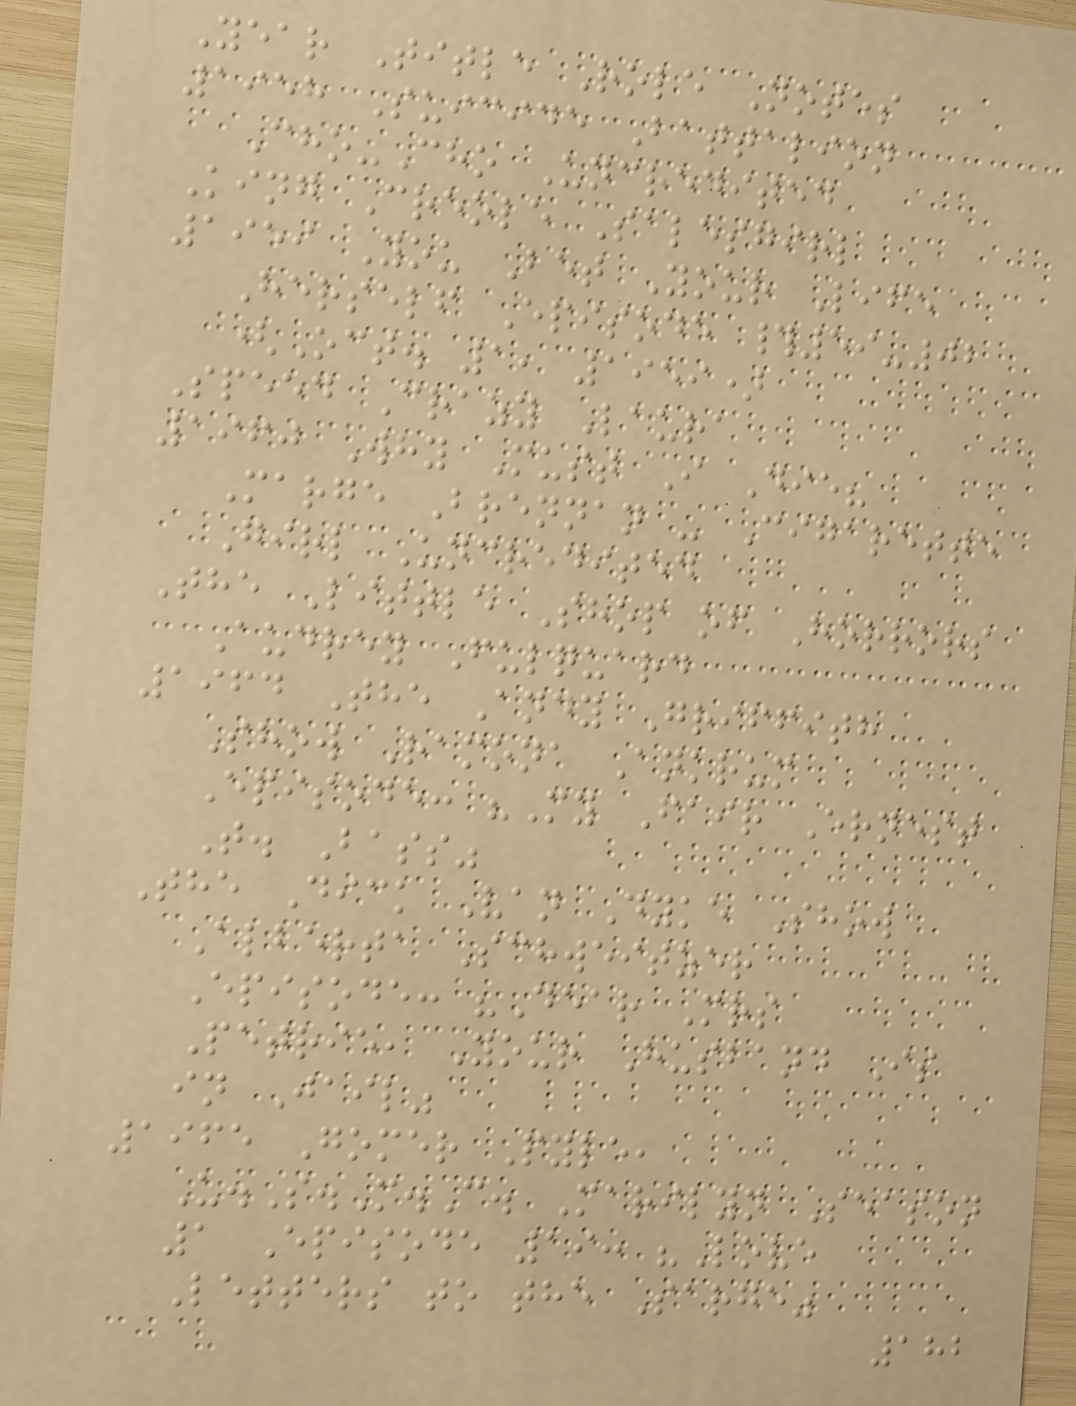Year Title Role Notes
1958 Suicide Battalion
Cho-Cho Uncredited
King Creole Salesgirl
1959 You Bet Your Life
Herself Episode #59-02
(Oct. 1, 1959)
Speed Crazy Laura
1960 Why Must I Die?
Marge Brennan - Cigarette
Girl Uncredited
The Little Shop of Horrors
Audrey Fulquard
1964 The Andy Griffith
Show Ramona Ankrum
Episode: "My Fair Ernest
T. Bass"
The Dick Van Dyke Show
Alberta Schweitzer
Episode: "Dear Mrs
Petrie, Your Husband Is
in Jail"
1965 Gomer Pyle,
U.S.M.C. Marilyn Season
1 Episode 19: "Love
Letters to the Sarge"
182
